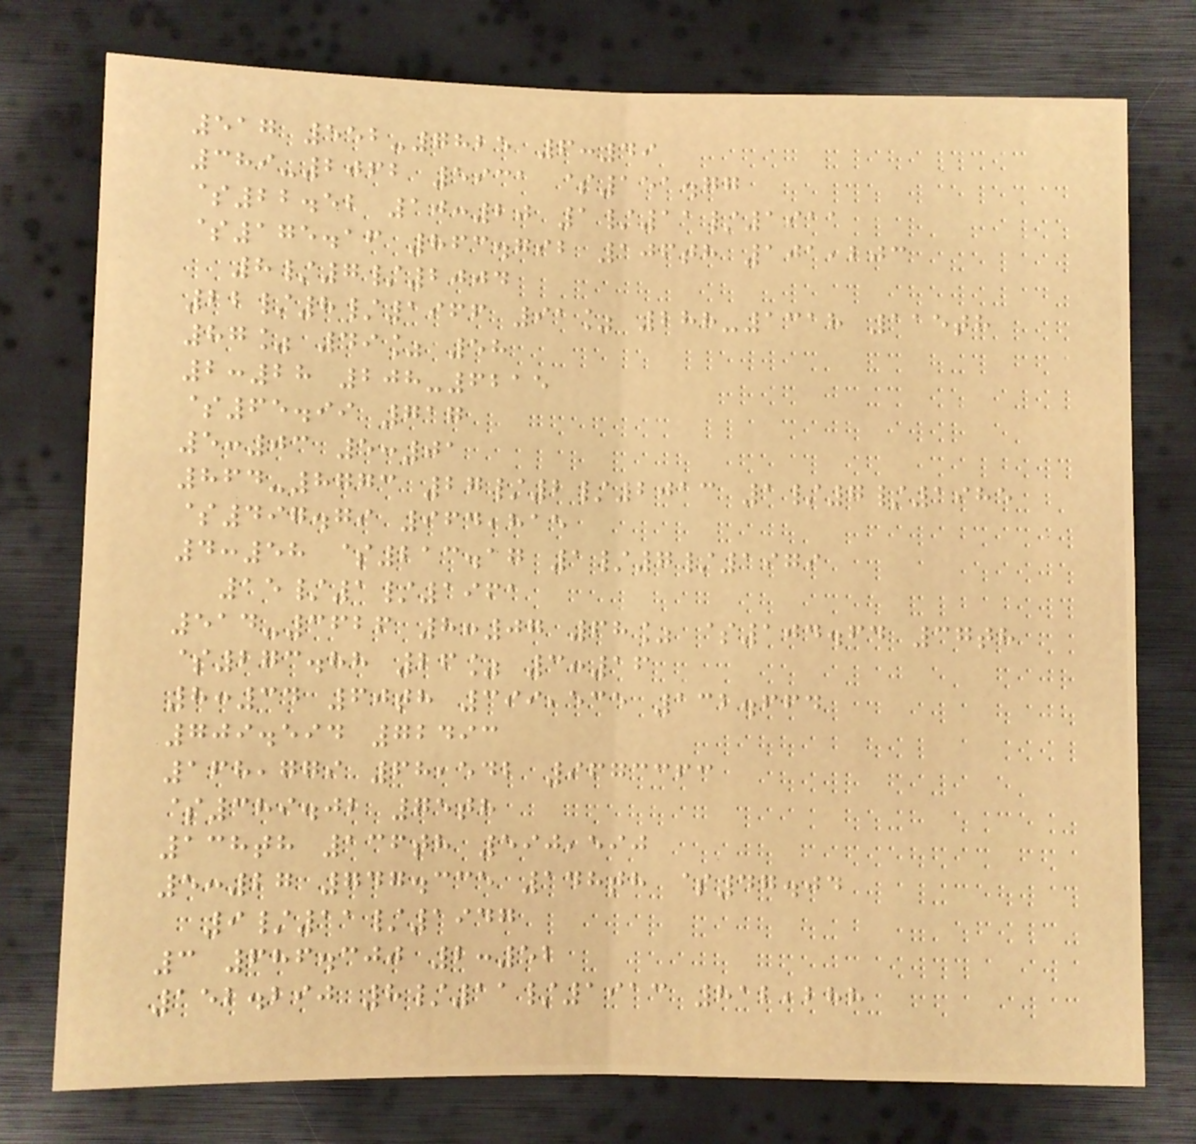517 552-7825 6:49
389-2062 5931 $151.77
$22.52 10:20 1/11/1911
$175.16 863.792 106th 101,203
8/7/2004
22/8/1966 91% 288-1318 115th
87% 49% 58
2:28 208-6215
$65.99 717
5:03 5:01
864-8773 27/2/2013 1/7/1985
$497.79 964,815
4:58 $213.17 1/7/1979
15/1/1961
514-3626 8:07 68% $104.64 37th
$273.88 26% 3:16
8:34 60th 399,535 132.664
709.594 72493
168,779 68,542 9673363
$389.02 75th
138th 136th 590,590
5:27 747.335 148th $47.04
9/11/1947
3 686.300 2:52
152.290 8/11/1913 812,288
